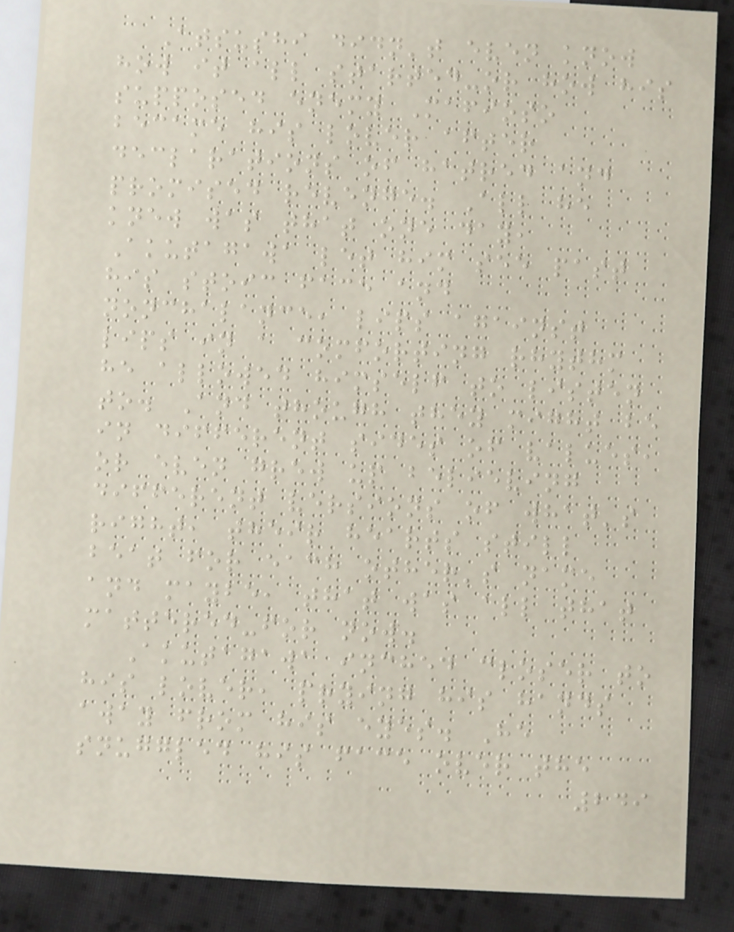Atsushi didn't even know
how it all started-or how his
supposed enemy Mafioso
became his lover after
declarations of hatred and
promised revenge. All he
knew was that one day,
Akutagawa let him see past
his stoic face and
nonchalance, lips against
lips in a comforting rhythm
he allowed himself to listen
to. And though they might be
in different sides of values,
or even grew up believing
different versions of what's
right, their hearts still
beat for each other's name
and maybe, that was all that
mattered-for now.
Akutagawa inched closer to
his lover, prying his hands
away from his eyes. He
snuggled his face over the
249
